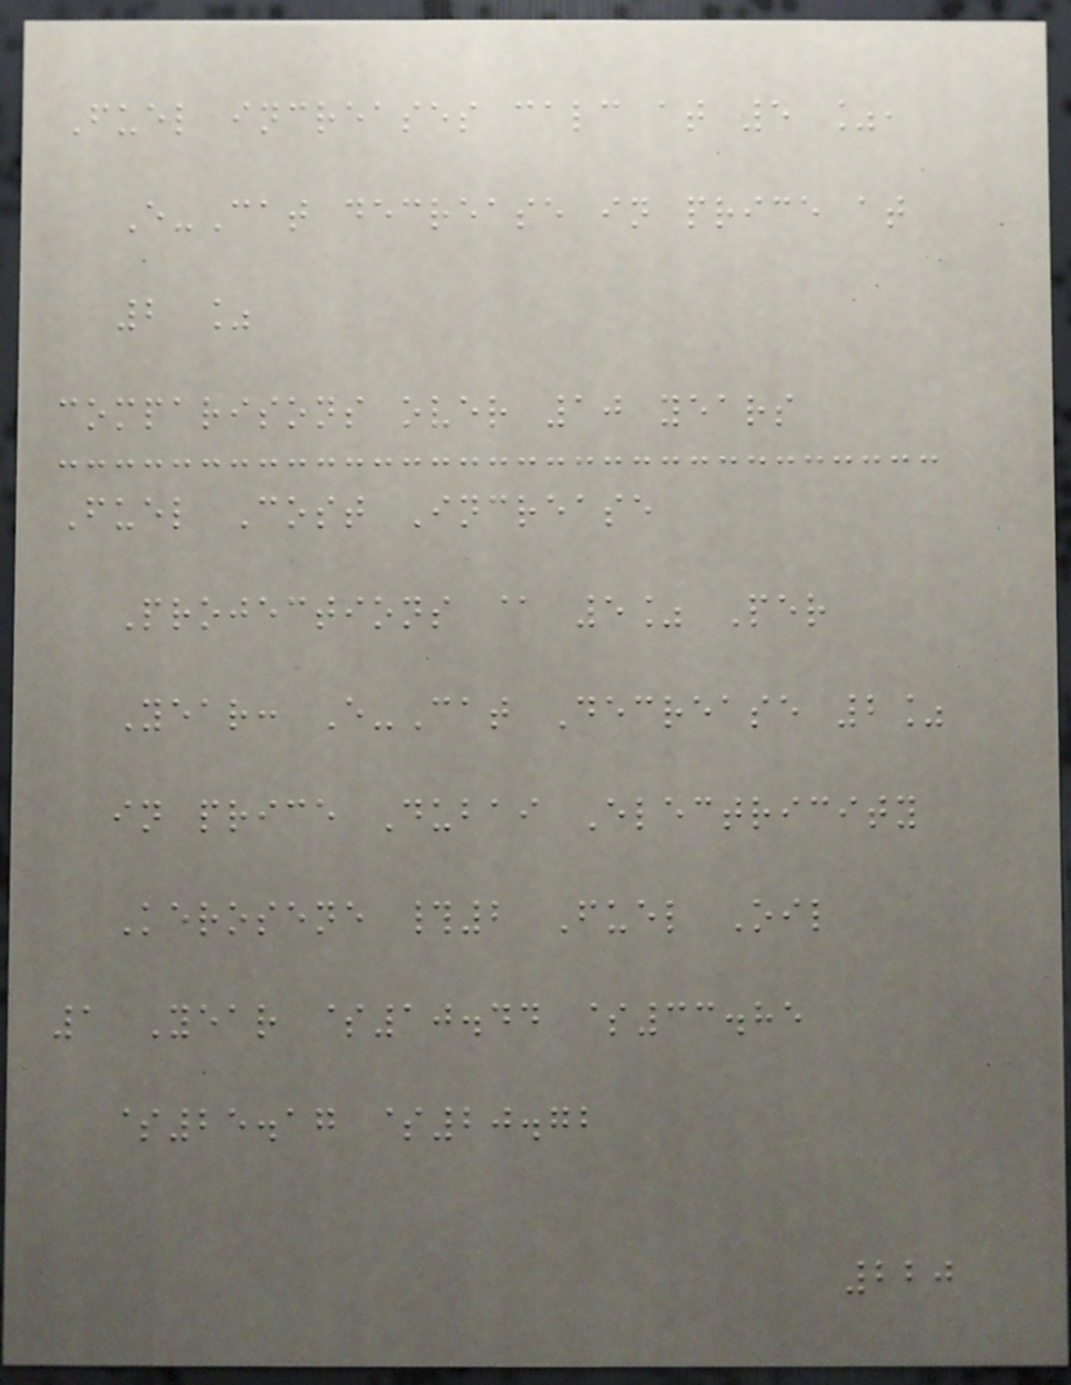Fuel increases calc at 5 %,
E-Cat decrease in price at
2 %
comparisons over 10 years
Fuel Cost Increase
Projections @ 5% Per
Year: E-Cat Decrease 2%
in price Dubai Electricity
Kerosene #2 Fuel Oil
1 Year $10.44 $33.85
$25.17 $20.72
220
